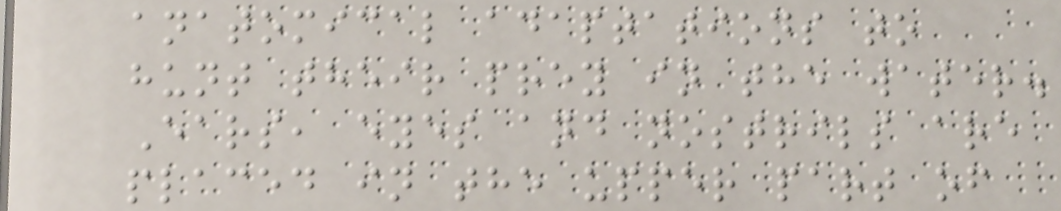anatomical adaptations to
hunt their prey in the water.
Ears, eyes and nostrils are
placed in the upper part of
